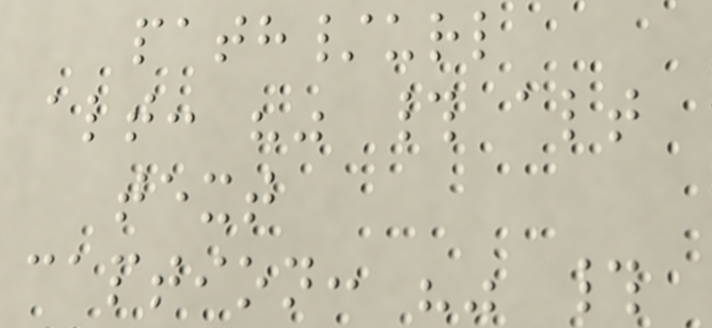path/url
alt: "" # alt
text
caption: "" #
